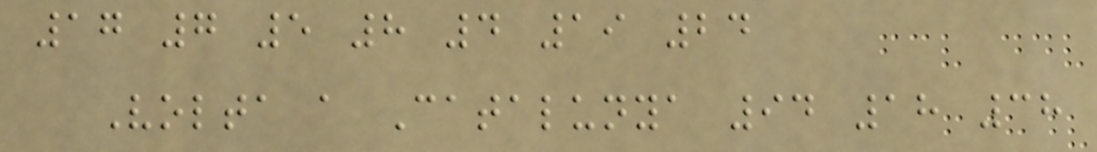17 7 5 8 4 19 24
Volta a Catalunya 94 18 38
